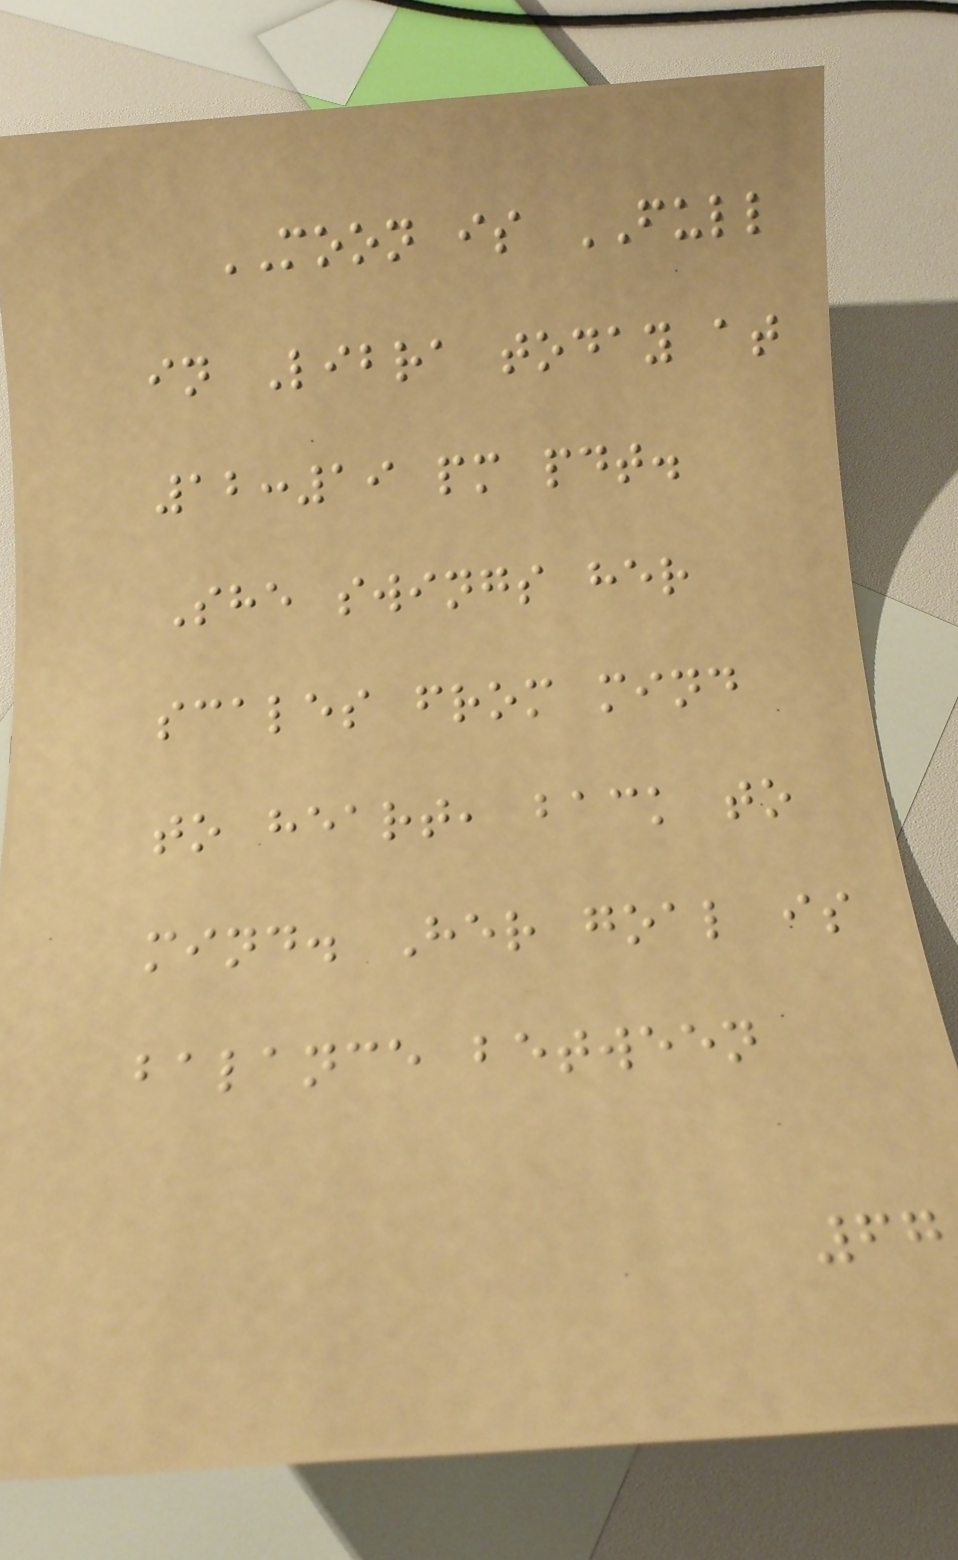MOON is FULL
in Libra today at
12:19 pm pdt.
She swings her
scales from mind
to heart, back to
mind. Her goal is
balance between
67
